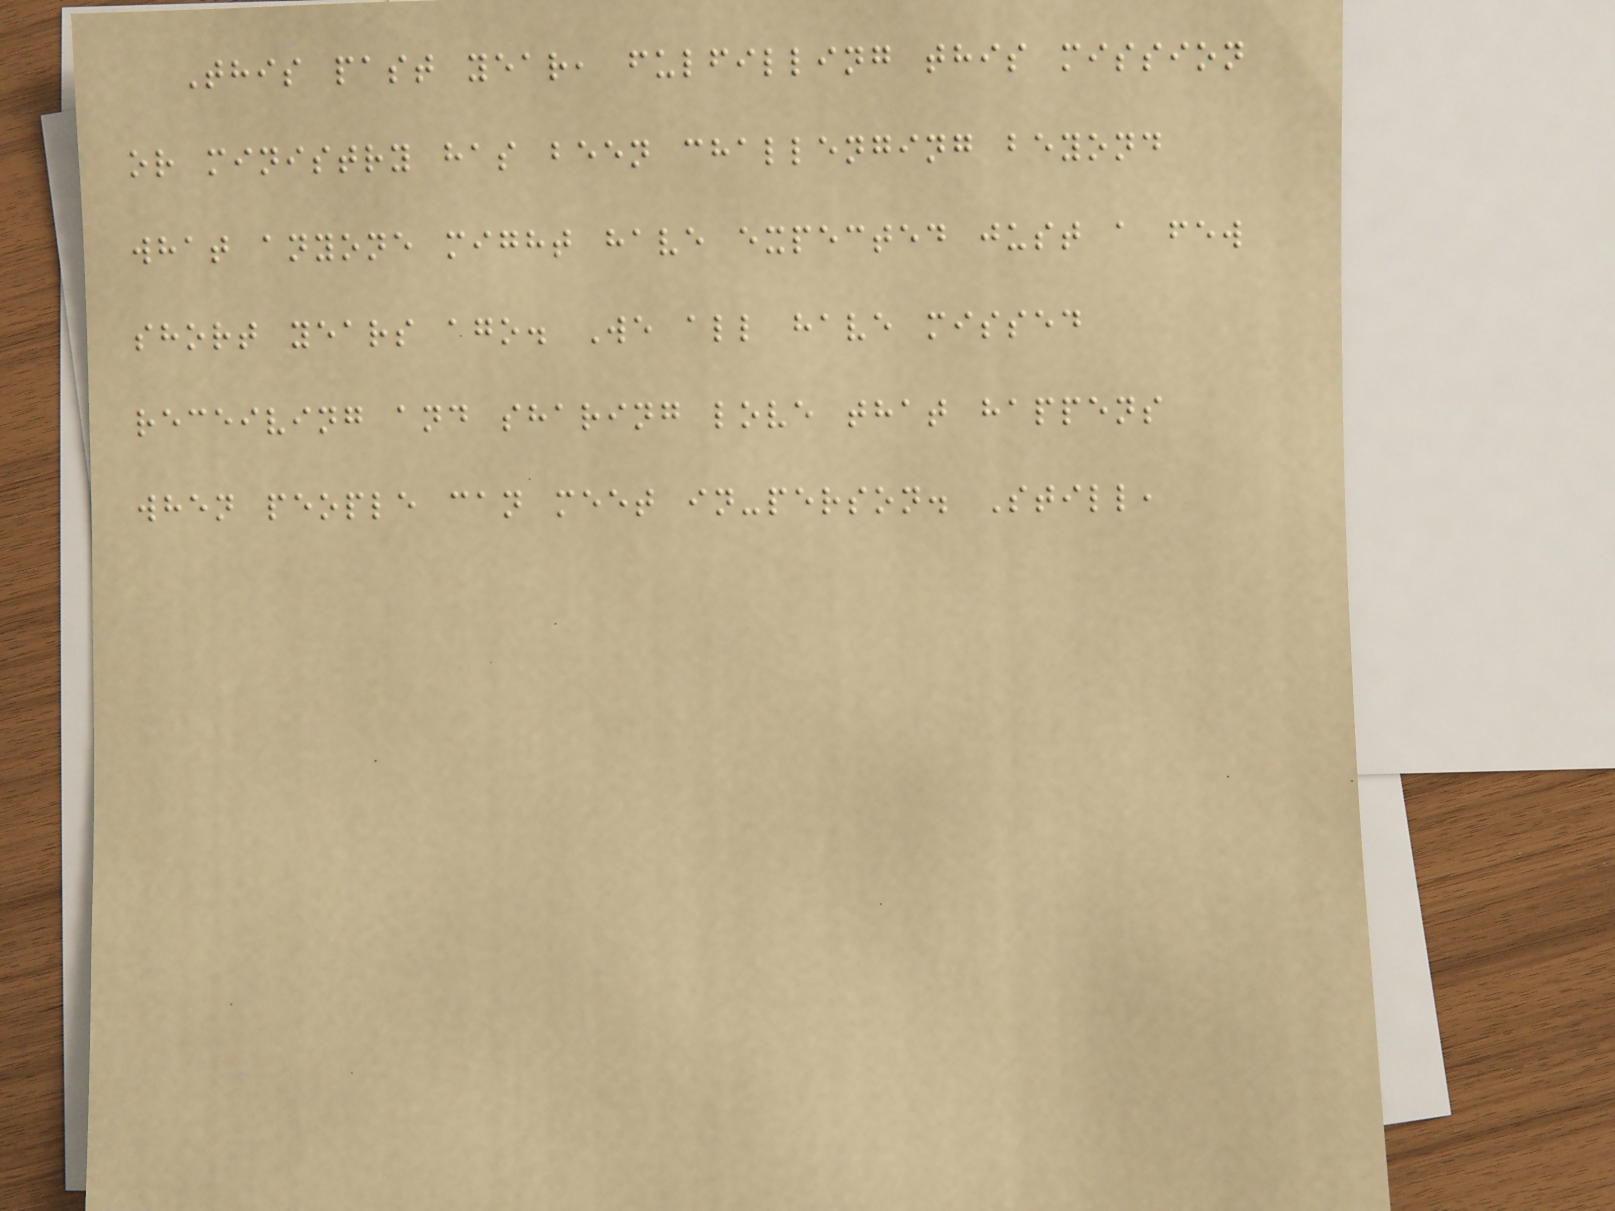This past year, fulfilling this mission
or ministry has been challenging beyond
what anyone might have expected just a few
short years ago. We all have missed
receiving and sharing love that happens
when people can meet in-person. Still,
